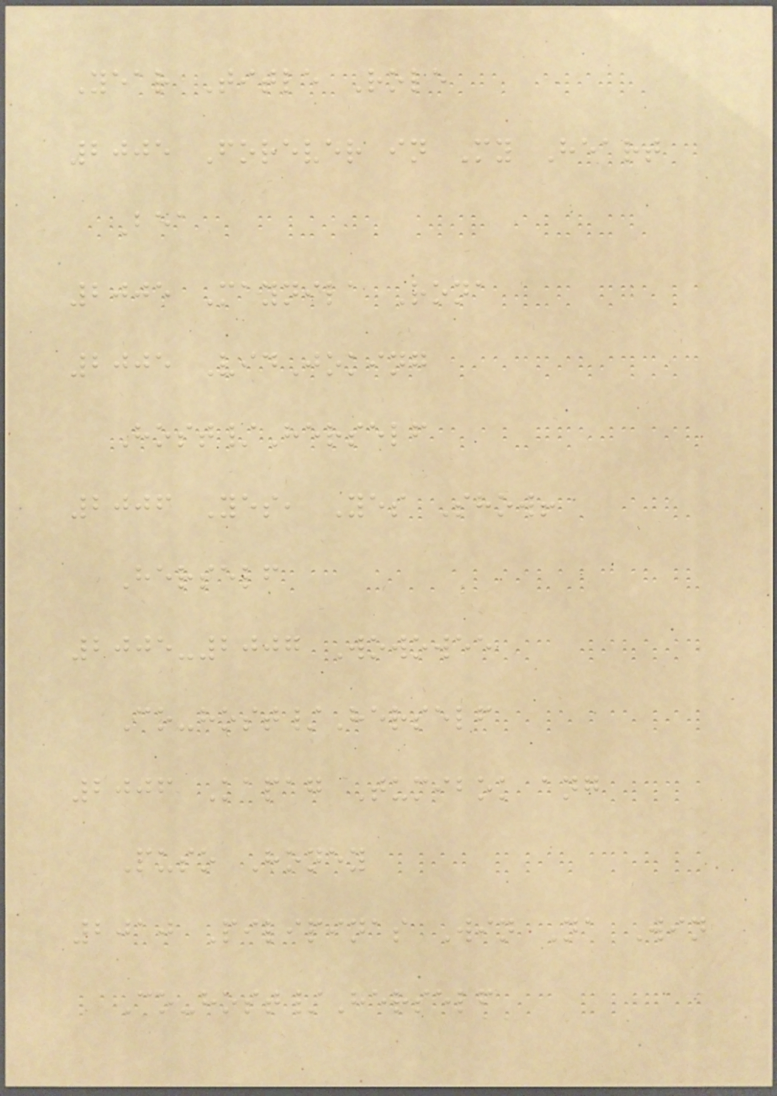Year Title Role
2005 Forever in My Heart
Bea
2005 Maynila Rona
2005 VidJoking
Host/Herself
2006 Yes, Yes Show!
Herself
2005-2007 Wowowee
Co-host/Herself
2006 Kapag Tumibok ang
Puso Honey
2010 Pilipinas Win Na Win
Co-host/Herself
